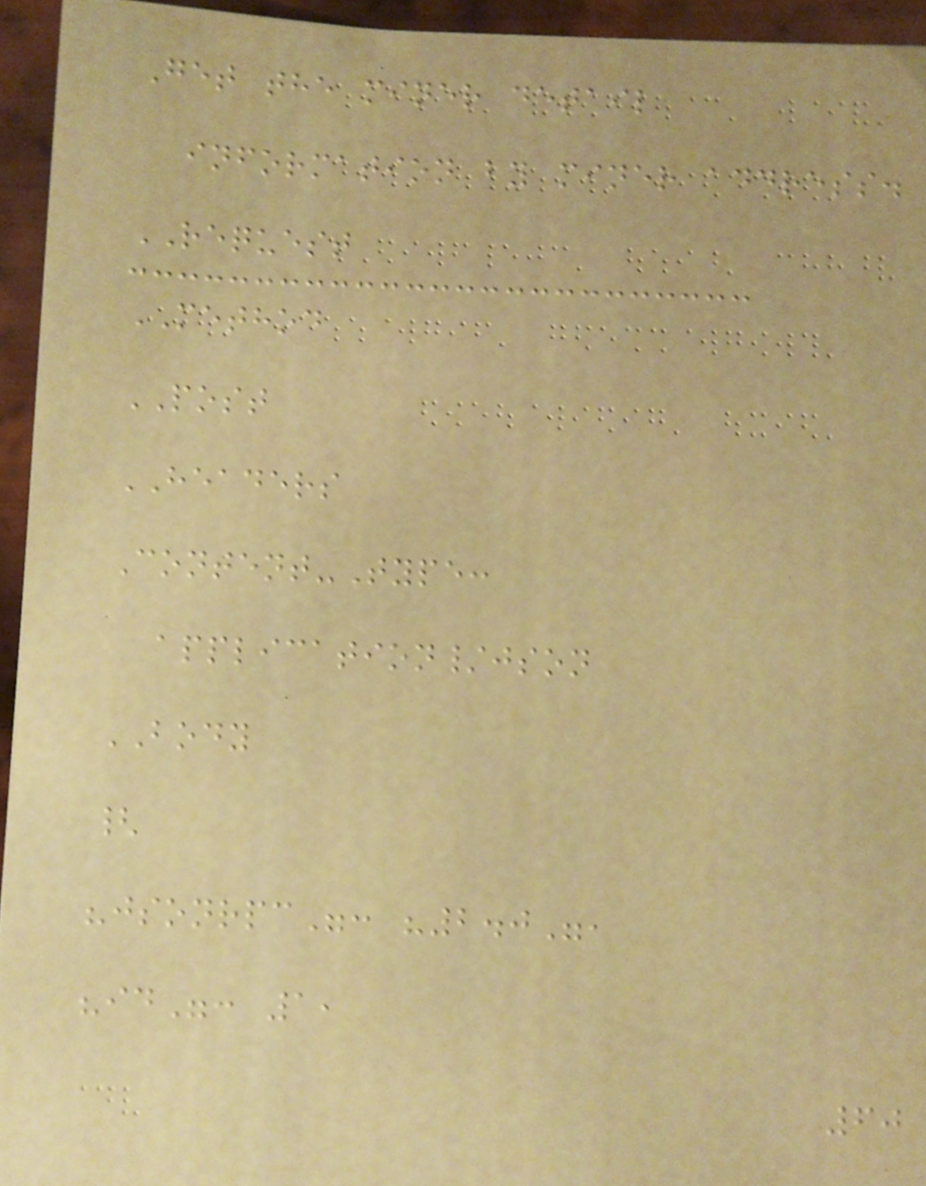Get the miner detail
information by miner address.
REQUEST
METHOD
POST
HEADERS
Content-Type:
application/json
BODY
{
"jsonrpc": "2.0",
"id": 1,
60
